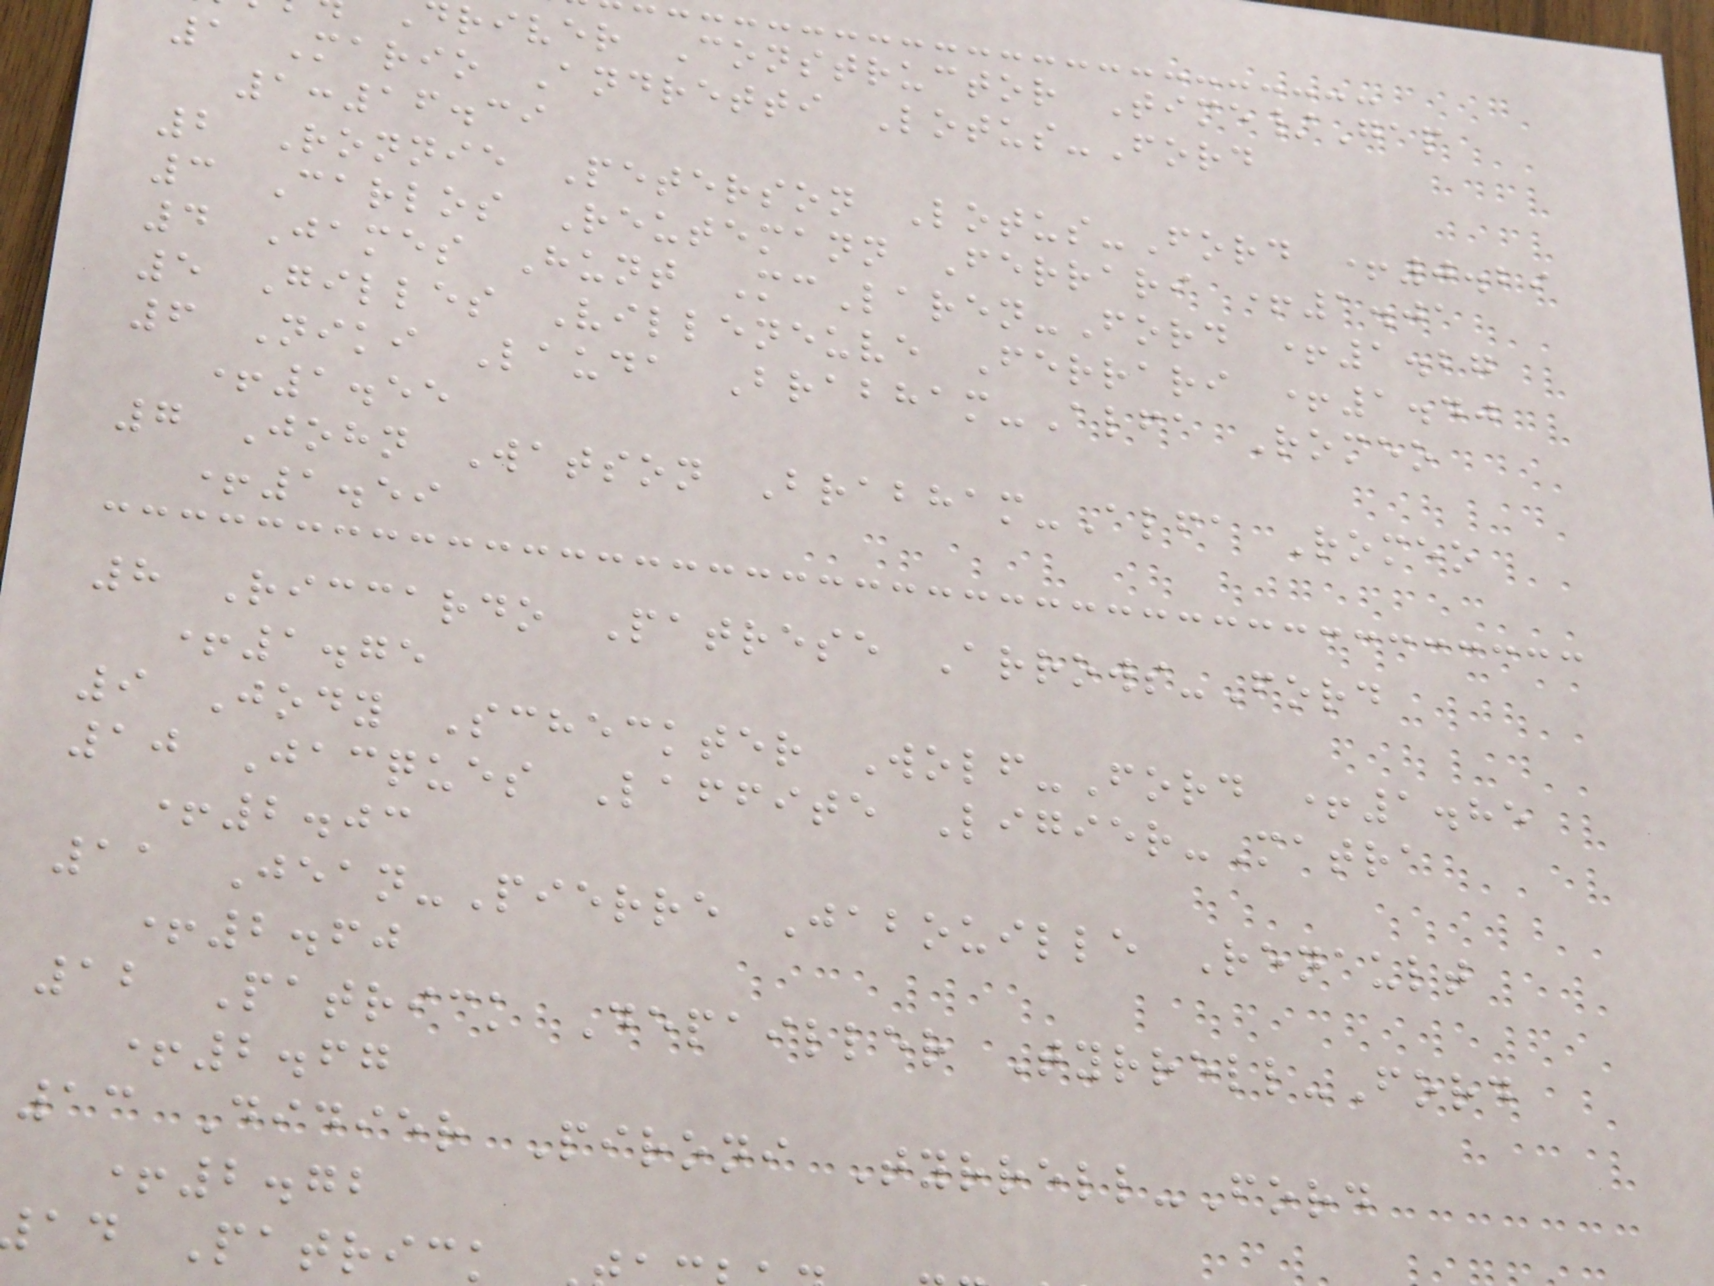river Constructor Time/Gap
1 Mario Andretti Lotus-Ford
1:16.39
2 Ronnie Peterson Lotus-Ford +0.29
3 Carlos Reutemann Ferrari +1.01
4 James Hunt McLaren-Ford +1.27
5 Gilles Villeneuve Ferrari +1.40
6 Niki Lauda Brabham-Alfa Romeo
+1.55
7 John Watson Brabham-Alfa Romeo
+1.59
8 Riccardo Patrese Arrows-Ford
+1.75
9 Jody Scheckter Wolf-Ford +1.85
10 Jacques Laffite Ligier-Matra
+2.03
11 Jean-Pierre Jabouille Renault
+2.60
12 Patrick Depailler Tyrrell-Ford
+2.67
13 Didier Pironi Tyrrell-Ford
+2.72
ad Patrick
